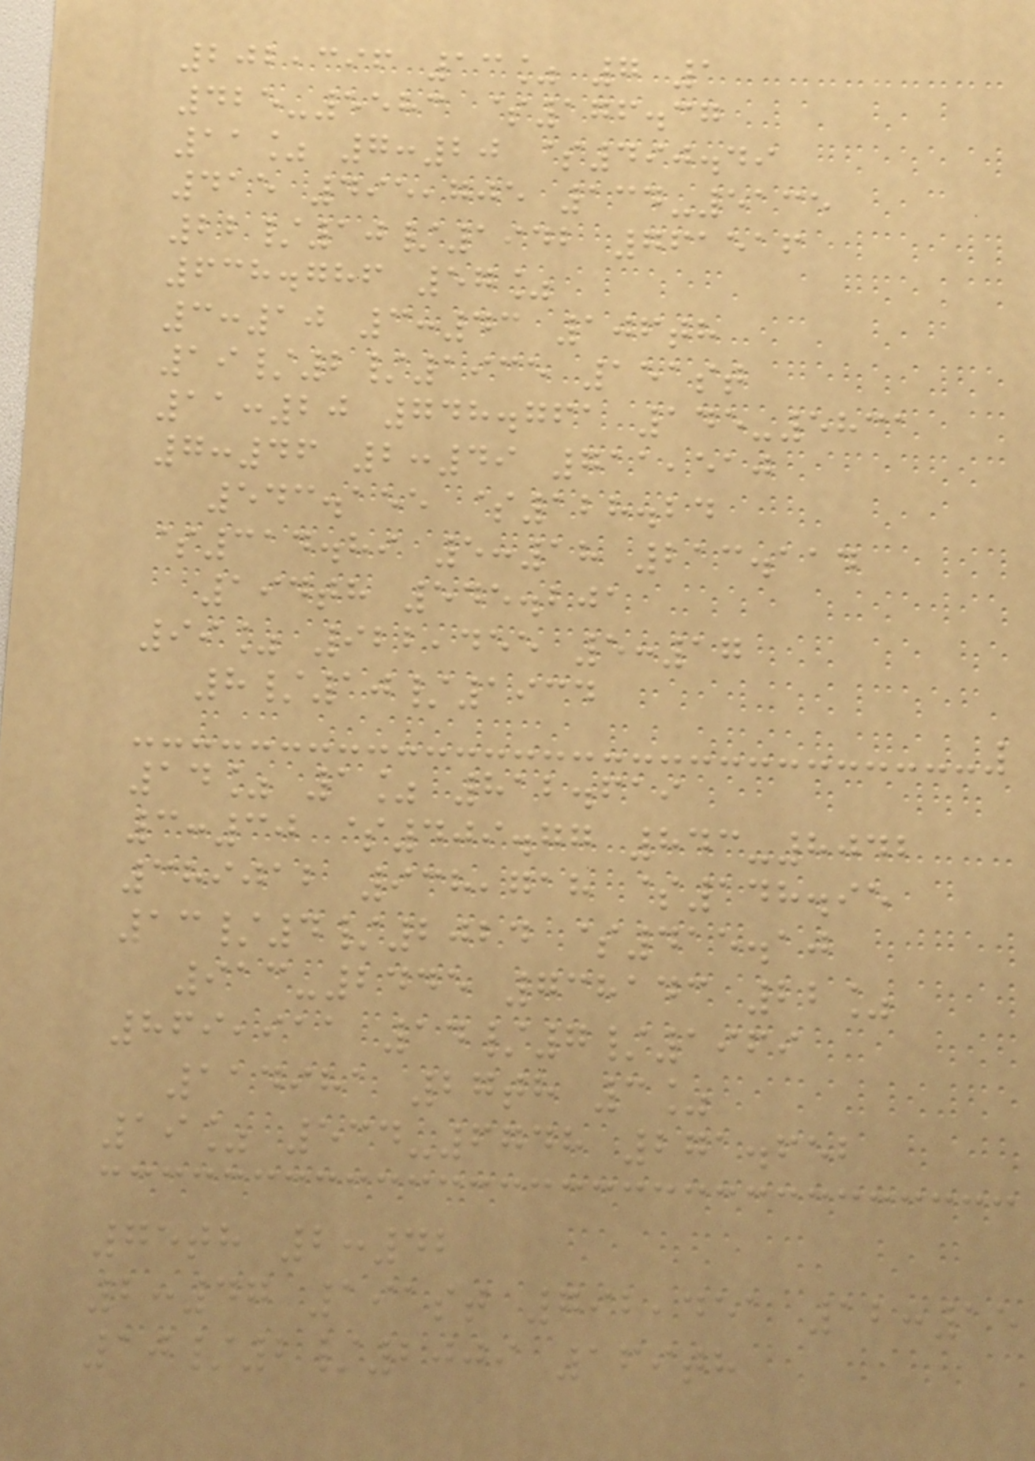202,396 13% 7 1
425-5583 $176.37
11% 7:20 $490.49
415 495,705 134-5135
22/10/1942 761516
638.786 57%
3:10 3:43 106th
19/2/1935 151st
11:20 748.761 145-5831
7:46 2:49 711,510
543.155 $128.24
$314.89 5:18 213.114
194th 545.201
99% 922,455 5:17
8/10/1934
14% 1% 812.619
3:30 $409.77 843-8042
389012 938,718 $148.95
13/4/2024 $415.10
913-2445 738143 22%
869,911 14/7/1969
114981 27th 3%
19% 534-6748 271.652
75th 2:42
2:47 191st 792,451 12:15
10/2/2009 169th
